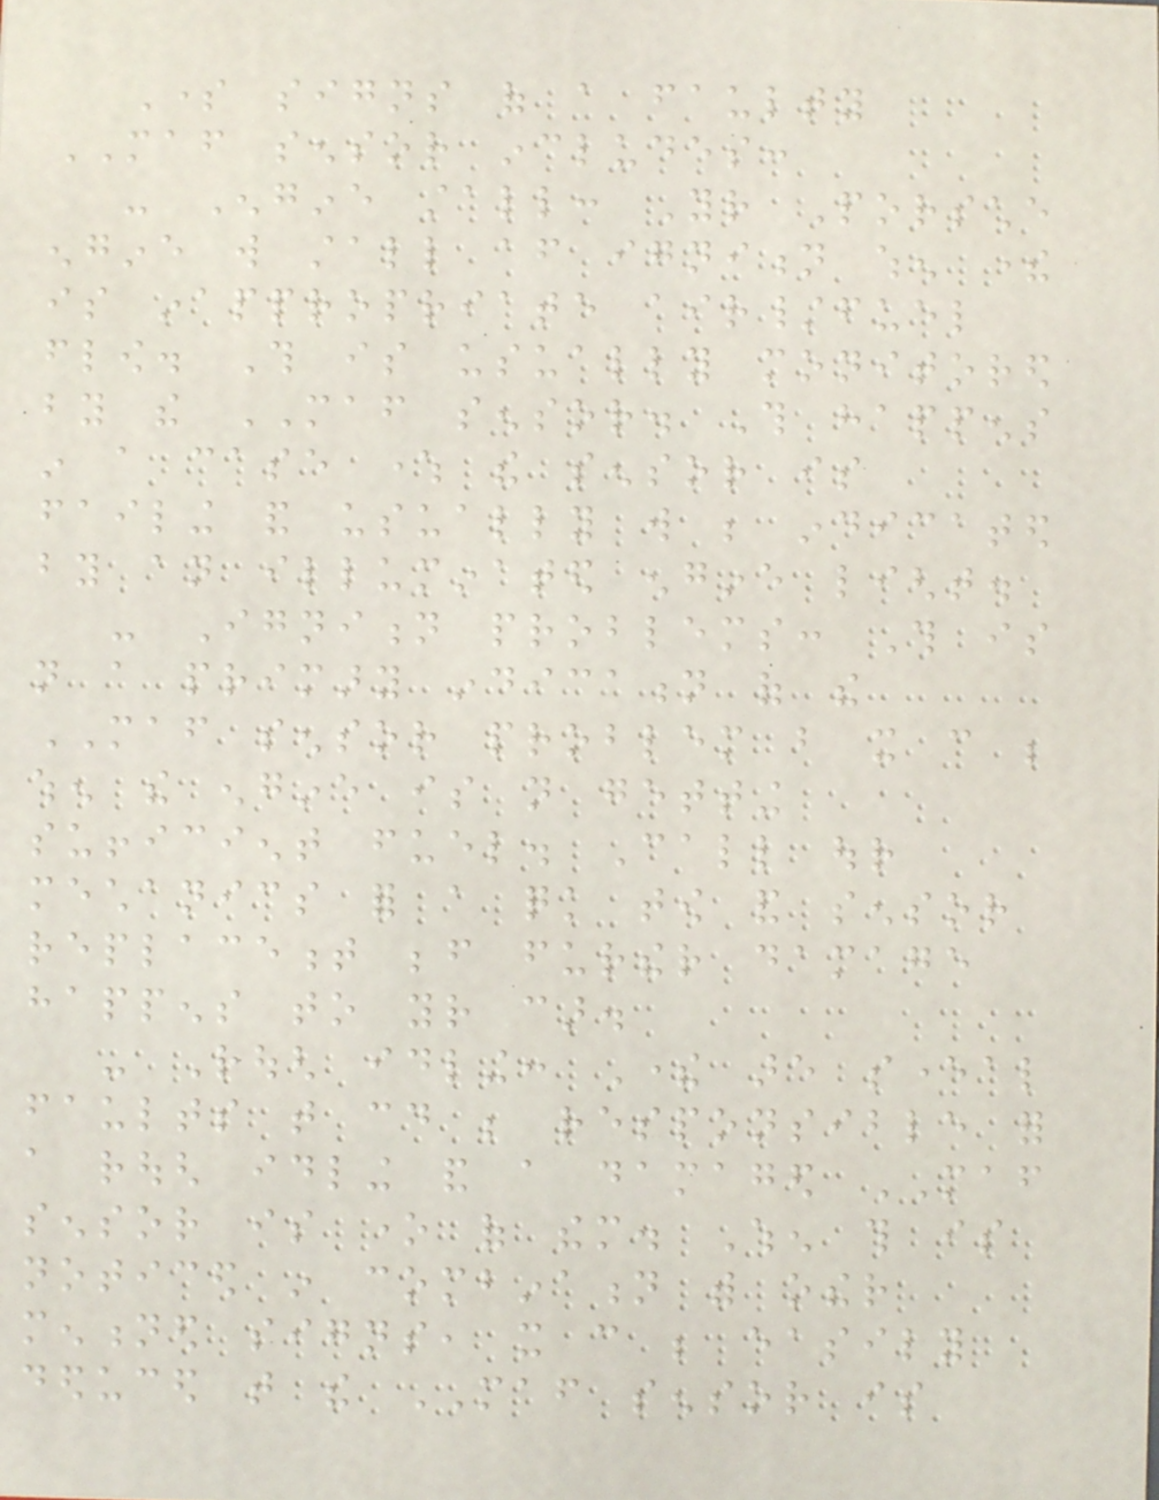Some signs of a faulty
MAF sensor includes:
- Engine stall: Your Porsche
engine will stall after ignition when there
is inappropriate air/fuel
flow. This is usually monitored
by the MAF sensor. This happens
in a case where the sensor is
failing and usually will be indicated
by an illuminated engine light.
- Ignition problems: This is
not a primary indication of the
MAF sensor problem but it can be
when the engine is not getting
sufficient fuel. Call our
mechanics for a quick tow and sensor
replacement before further damage
happens to your car.
- Rough idling: There are several
faults that could be responsible for
a rough idling and a damaged MAF
sensor is one of them. When this is
noticed in combination with other
mentioned signs, it can be easily
deduced that the MAF sensor is
